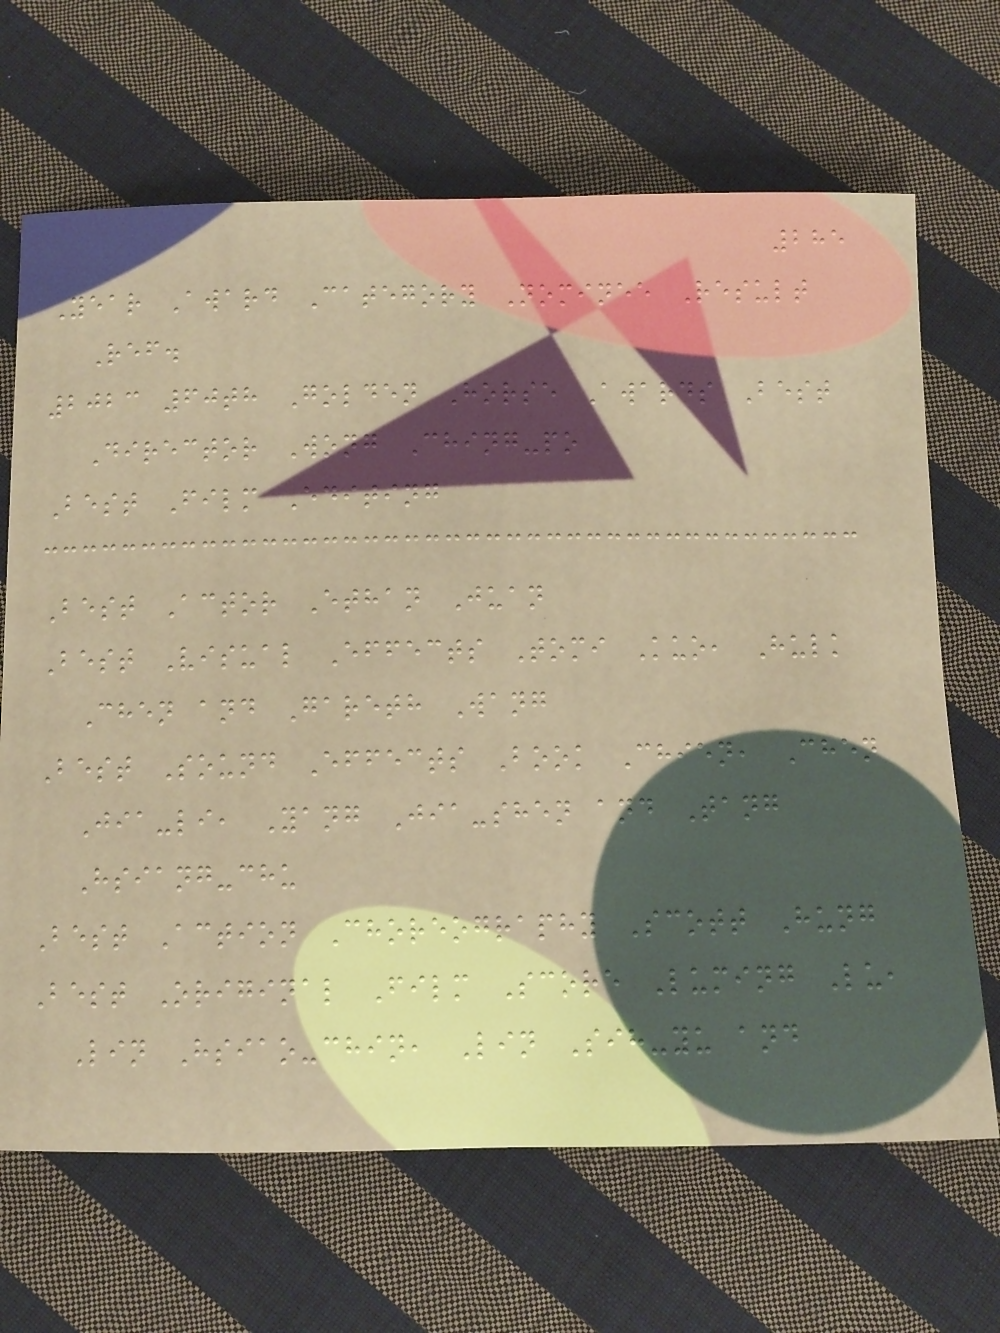285
Year Award Category Nominee Result
Ref.
2023 60th Golden Horse Awards Best
Director Wong Ching-po
Best Film Editing
Best Actor Ethan Juan
Best Visual Effects Tomi Kuo, Hulk
Chen and Gareth Wang
Best Sound Effects Book Chien, Chen
Jia-li, Yang Jia-shen and Tang
Hsiang-chu
Best Action Choreography Scott Hung
Best Original Film Score Luming Lu,
Lin Hsiao-chin, Lin Sih-yu and
